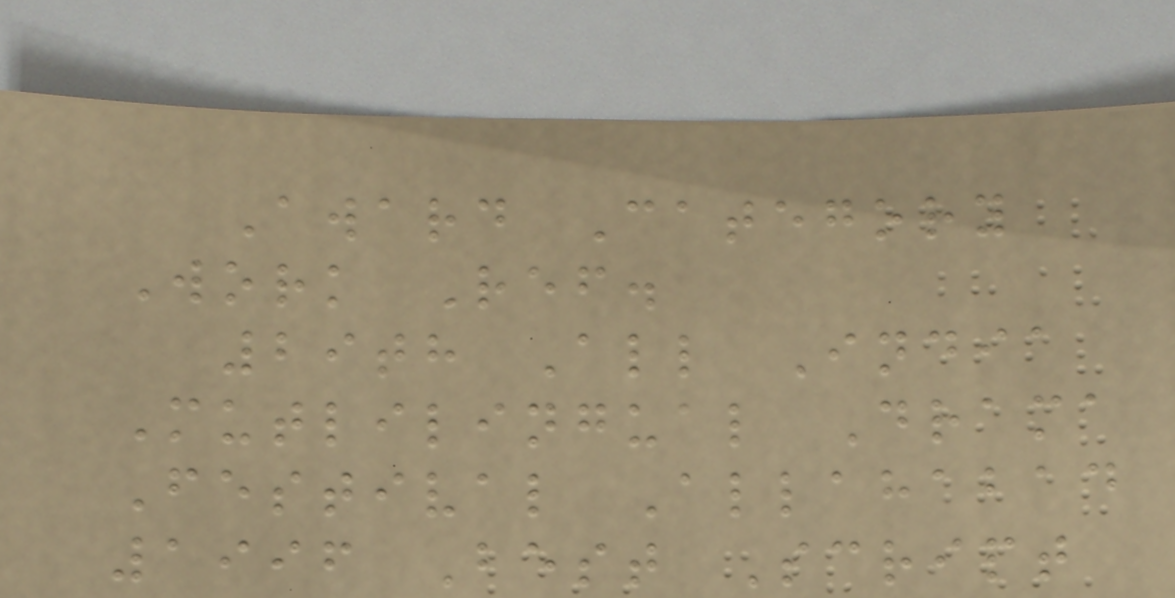Award Category
Work Ref.
29th All India
Mutlilingual Drama
Festival Allahabad
1996 Best Script
